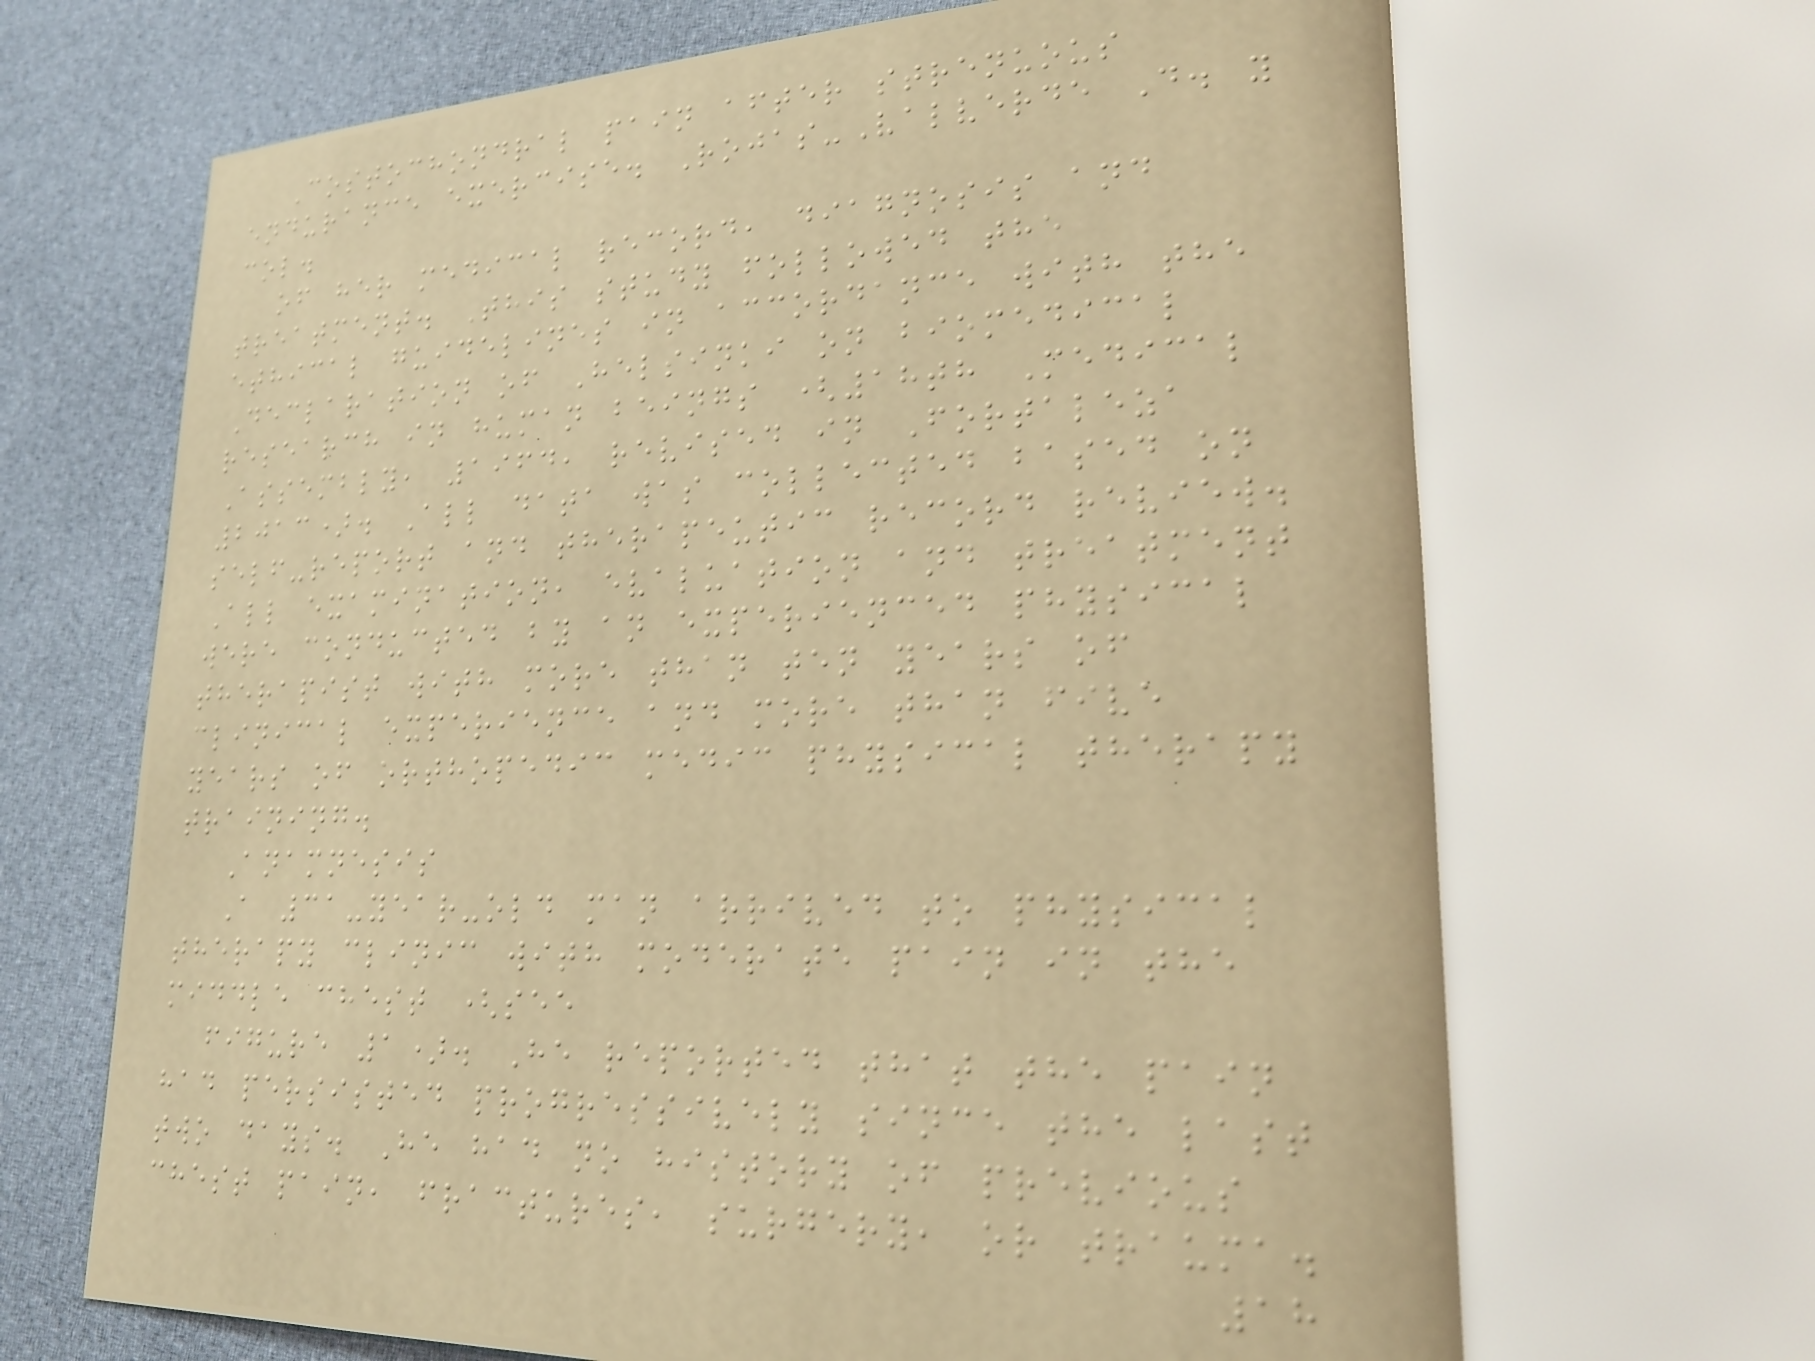Costochondral pain after strenuous
endurance exercise. Rojas-Valverde D. y
col.
of her medical record, diagnosis and
treatment. This study followed the
ethical guidelines in accordance with the
Declaration of Helsinki on biomedical
research in human beings (18th Medical
Assembly, 1964, revised in Fortaleza
2013). All data was collected based on
self-report and therapeutic record review.
All examination, evaluation and treatment
were conducted by an experienced physical
therapist with more than ten years of
clinical experience and more than five
years of orthopedic medic physical therapy
training.
Anamnesis
A 31-year-old man arrived to physical
therapy clinic with moderate pain in the
middle chest (see
figure 1). He reported that the pain
had persisted progressively since the last
two days. He had no history of previous
chest pain, fractures, surgery, or trauma.
18
